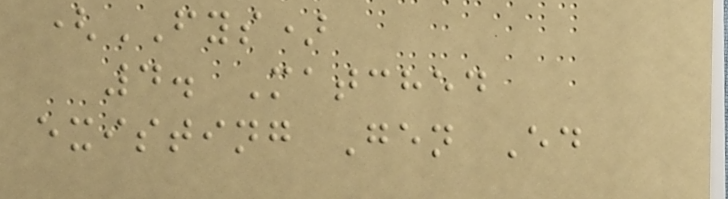(FYS)
4. Matched
existing Gen Ed
